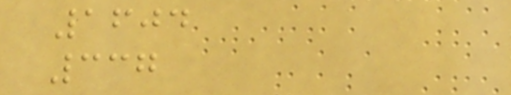1604
337
